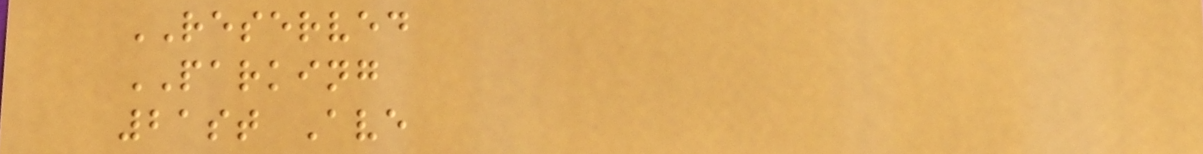RESERVED
PARKING
21st Ave
